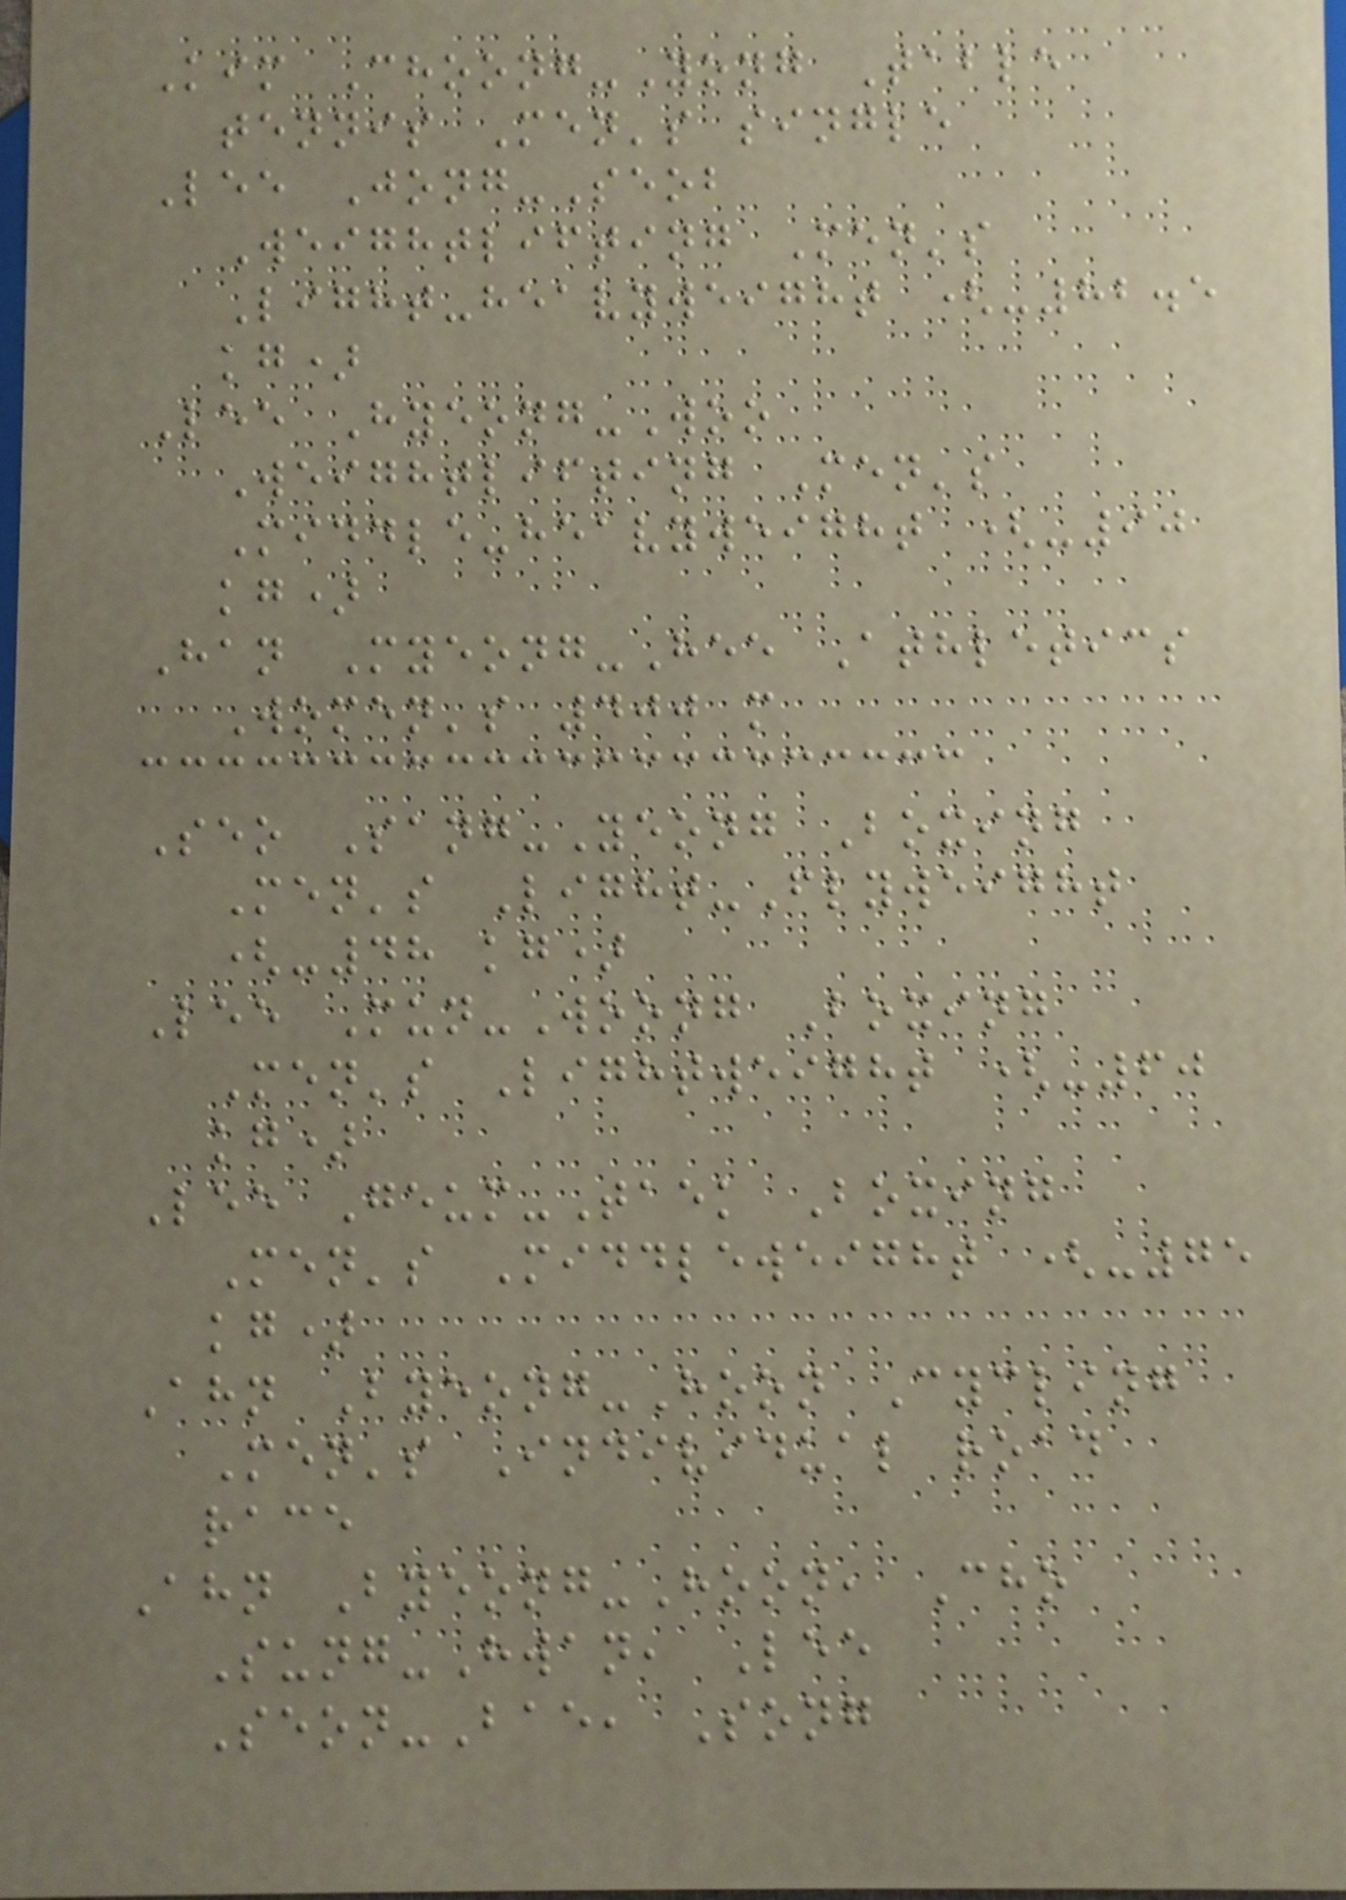Kim Choong-Yong Table
tennis Men's single
Lee Jong-Seob
Weightlifting Men's
Light-heavyweight (-82.5
kg)
Lee Hyeong-Woo
Weightlifting Men's
Middle-heavyweight (-90
kg)
Han Myeong-Hee Athletics
Women's 400 m
Seo Sang-Yeong Boxing
Men's Light-Flyweight
(-48 kg)
Lee Mun-Woong Boxing
Men's Lightweight (-60
kg)
Lee Geum-Taek Boxing
Men's Middleweight (-75
kg)
Ahn Byeong-Hoon Cycling
Men's Individual road
race
Ahn Byeong-Hoon, Cho
Sung-Hwan, Lee
Seon-Bae, Song
